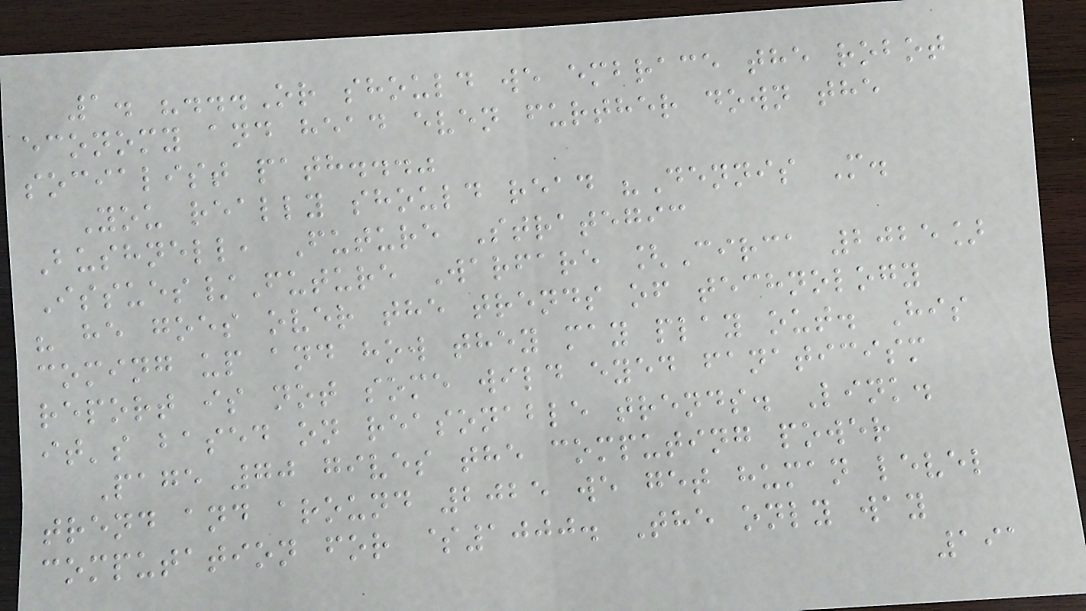1. "...Or should we embrace the robot
economy and head even further down the
socialist path..."
You really should read "Dennis M.
Bushnell, Future Strategic
Issues/Future Warfare [Circa 2025]
" he goes over the trends of technology
coming up and how they may play out. His
report is not some wild eyed fanaticism
it's based on reasonable trends. Link.
Page 70 gives the computing power
trend and around 2025 we get human level
computation for $1000. The only way
191
